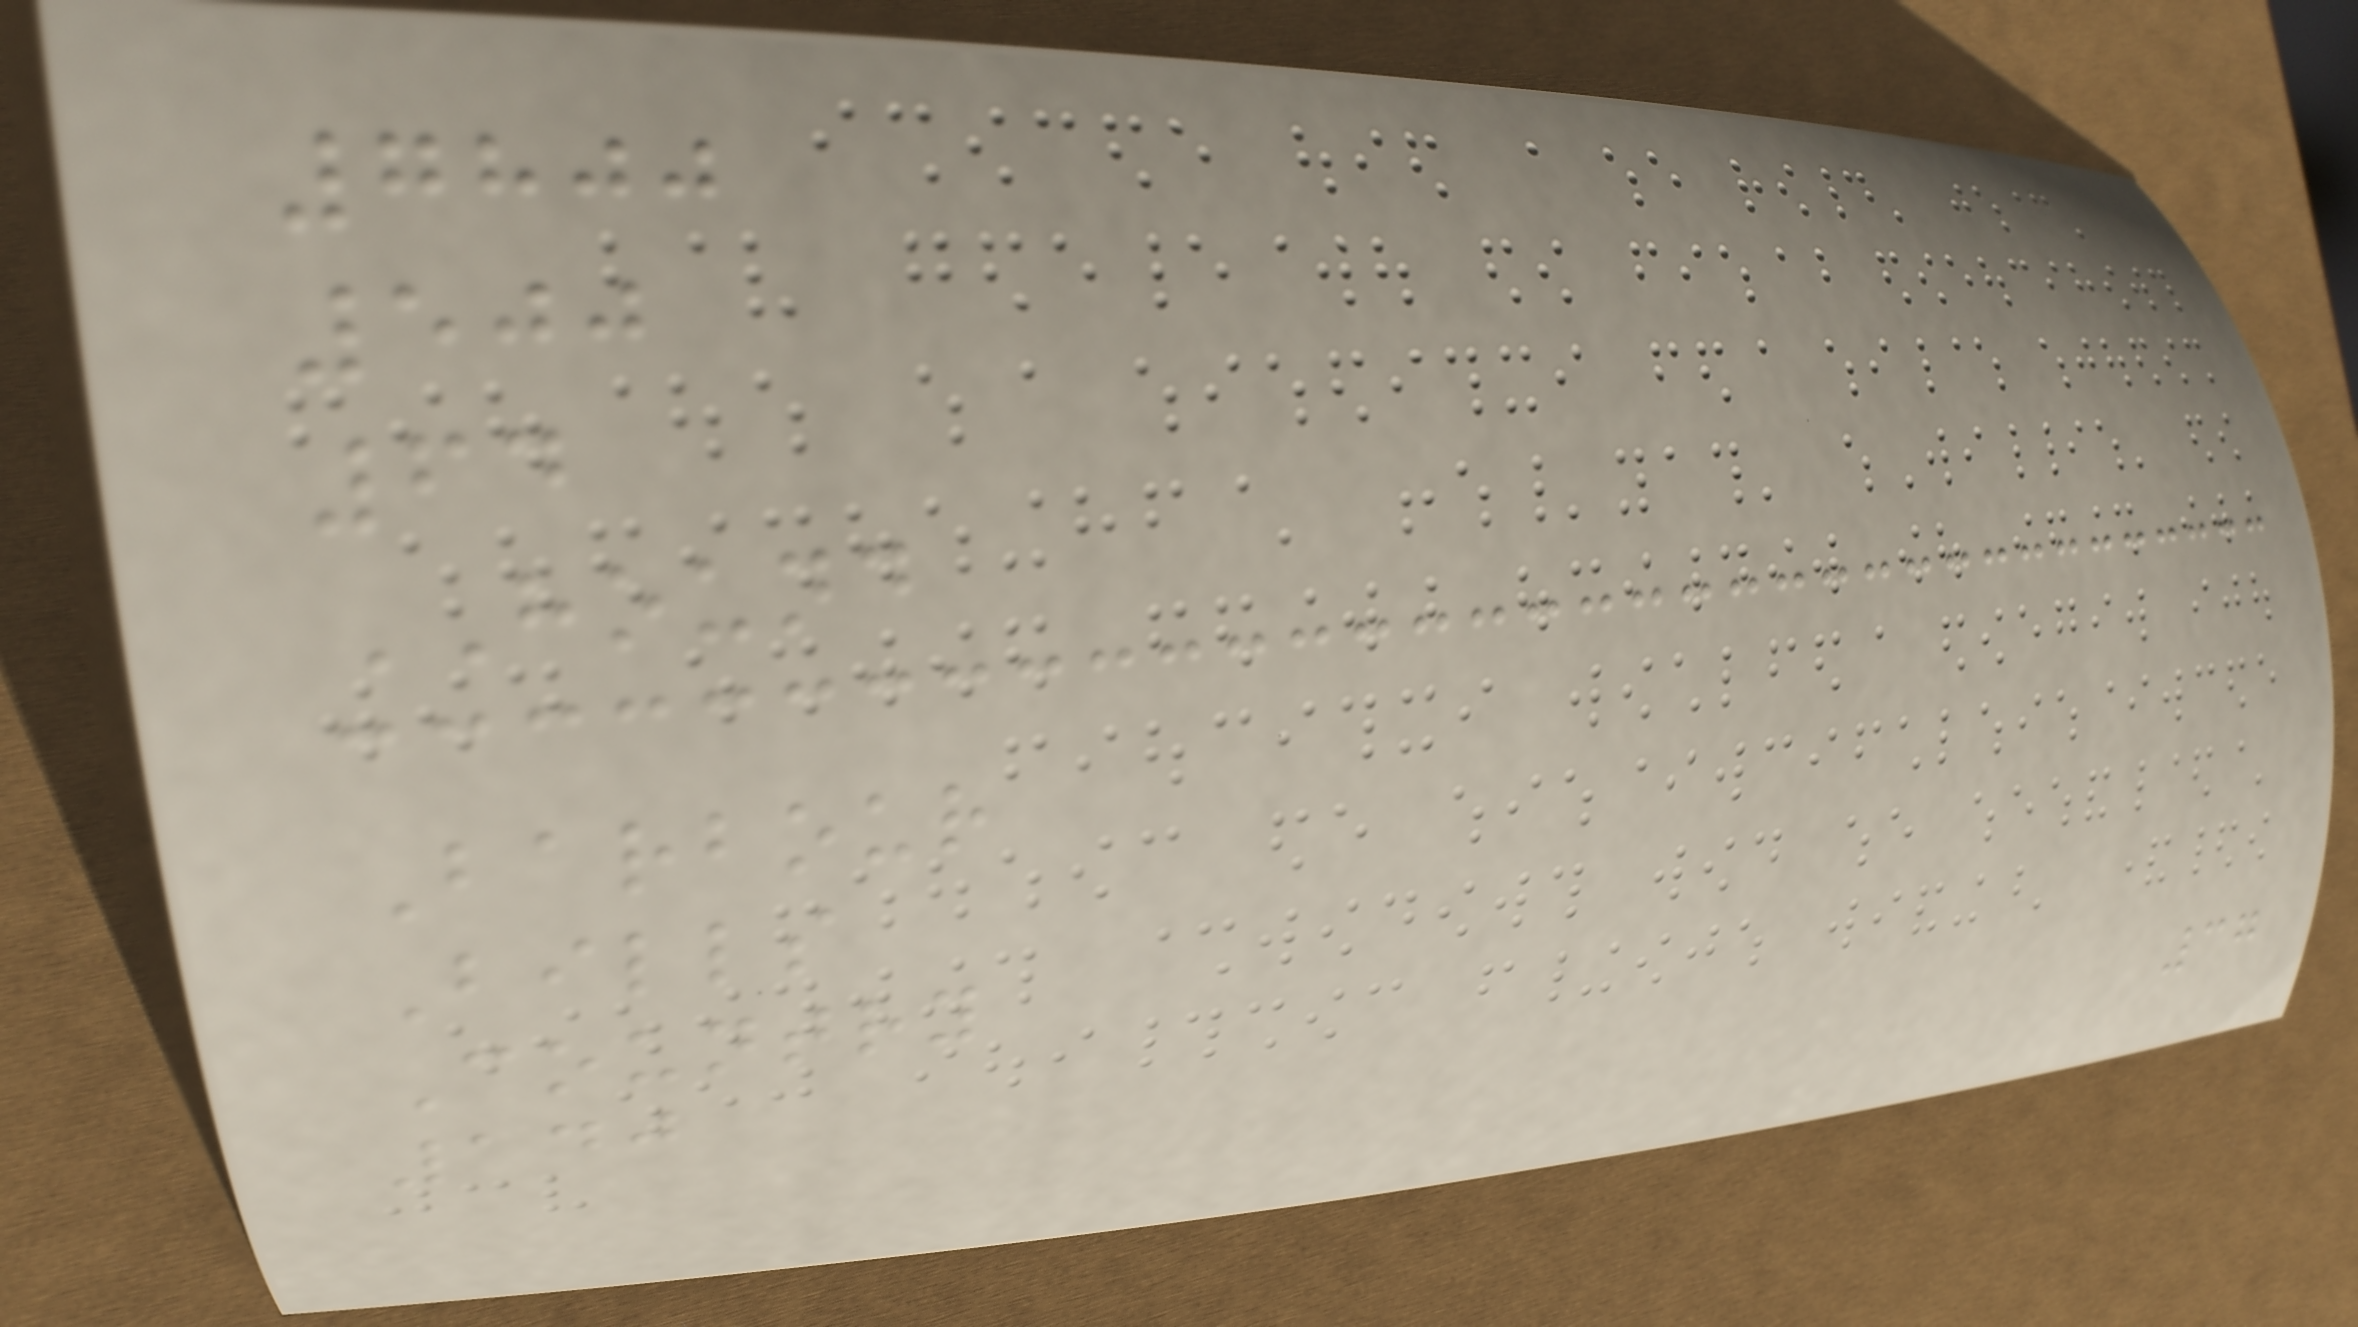7800
500
64
HOUND
Barbour
Bills
Country
140
37
